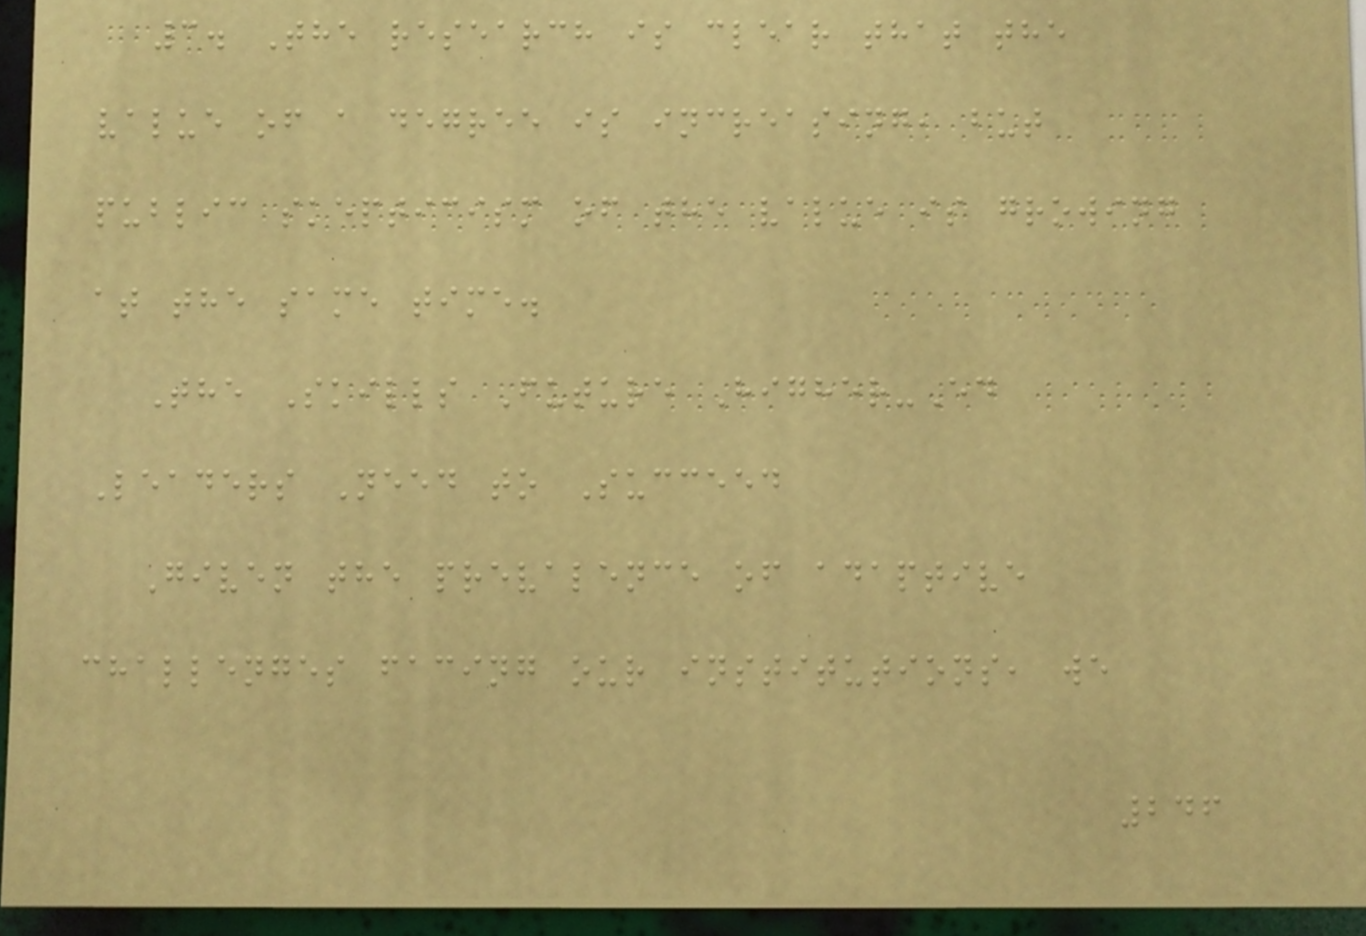3. The research is clear that the
value of a degree is increasing, but
public skepticism of the value is growing
at the same time.
The Skills Future Higher-Ed
Leaders Need to Succeed
Given the prevalence of adaptive
challenges facing our institutions, we
246
